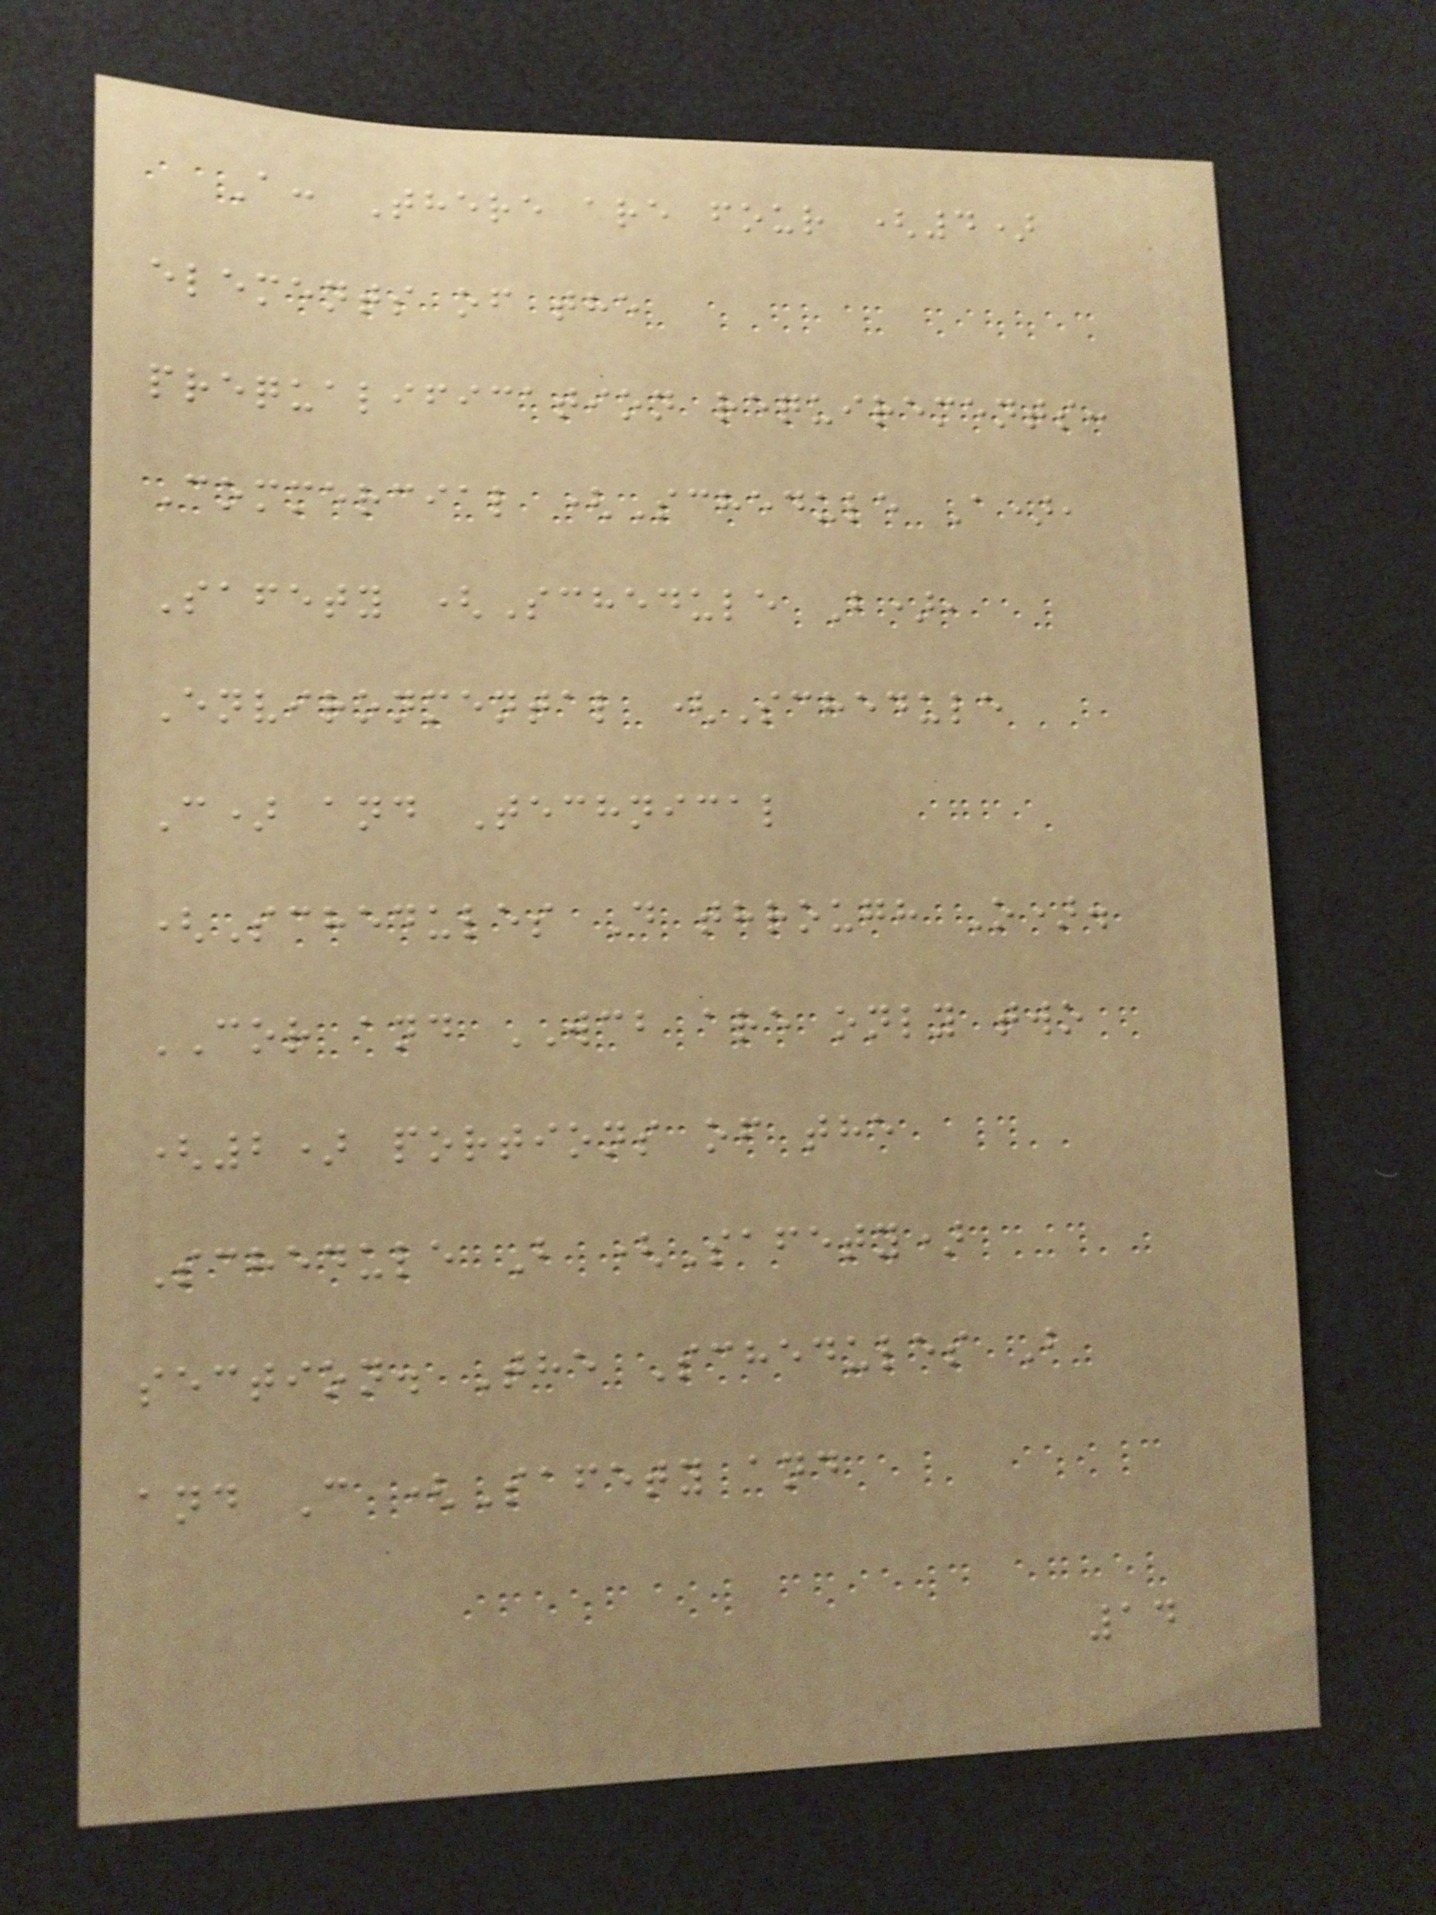A: There are four (4)
elements of the
prequalification requirements:
Commercial (Schedule A),
Safety (Schedule B),
Environmental (Schedule
C) and Technical
(Schedules D through O).
COR and WCB are only two
(2) portions of the
Schedule B (Safety)
section. The Schedules B
and C (Safety and
14
